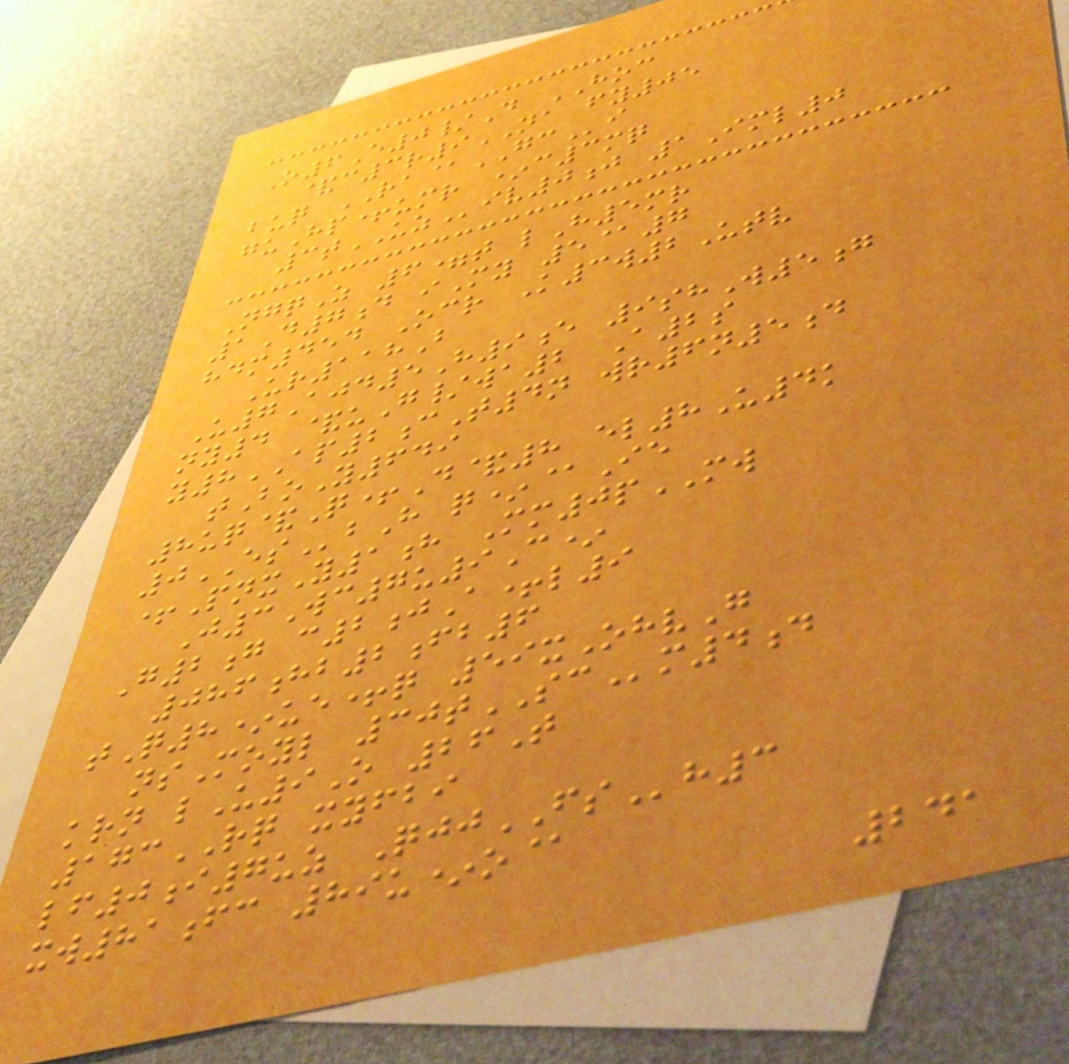O6E0/D HOC
&c3r9NA fy05
buq RA@GCi
guHp+umr *c3mq
3tUZiv0j 1Iml0
NgqZ 6=t lH5mr
1D7d iMy 5@7
hdm454 Ocr K3w2Utv
Ur118B
U7Ajd5H9e 9shW5g
ny4 &uG/wa2 A2s
y8AP2cT4n wr6n5d
tBoY649
8uq&Q+D&8 el8U4k
0ESbH q*@Ie
+PnxY1h Mm0pMW
J3Wc7u9C*
G2g c2jA+l9
086hb2fb6
tQ8*ue+q 59xOhvG
nsMoyl 30tSCm4d
krn lU9O 26T
173RQ xyfbi
lf0i7uz QjjFSh3
xw81fc 89u*o@
241
